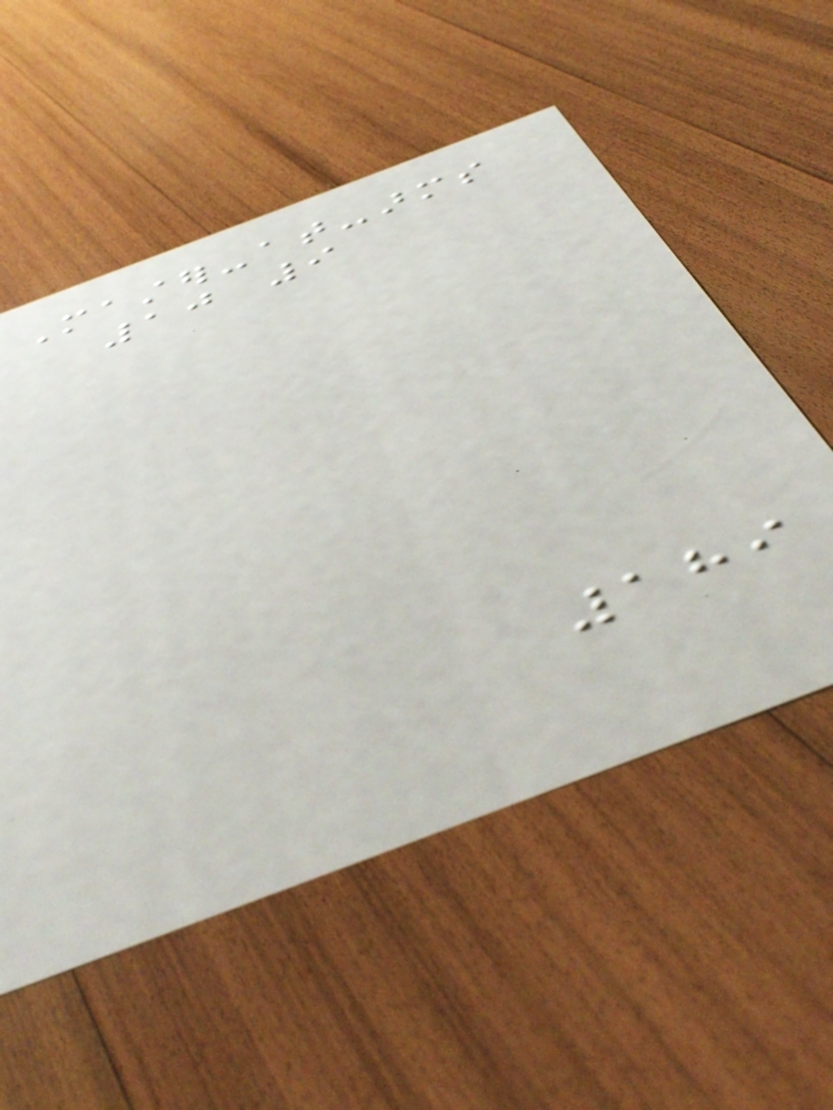Master-at-arms
10 9
189
